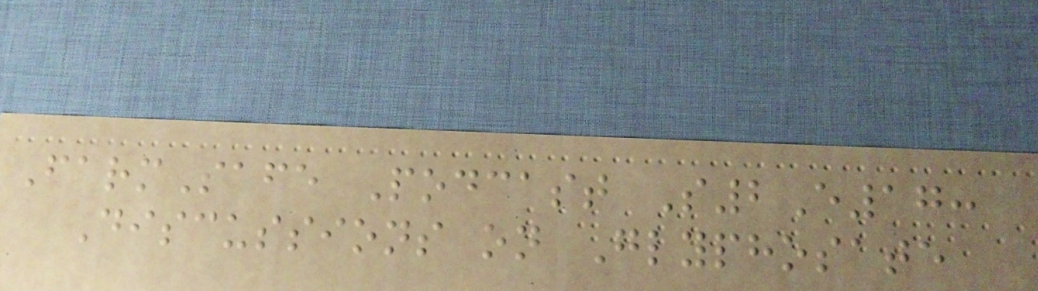FarmSafe Podcast S2E17:
Discussions on Glyphosate
